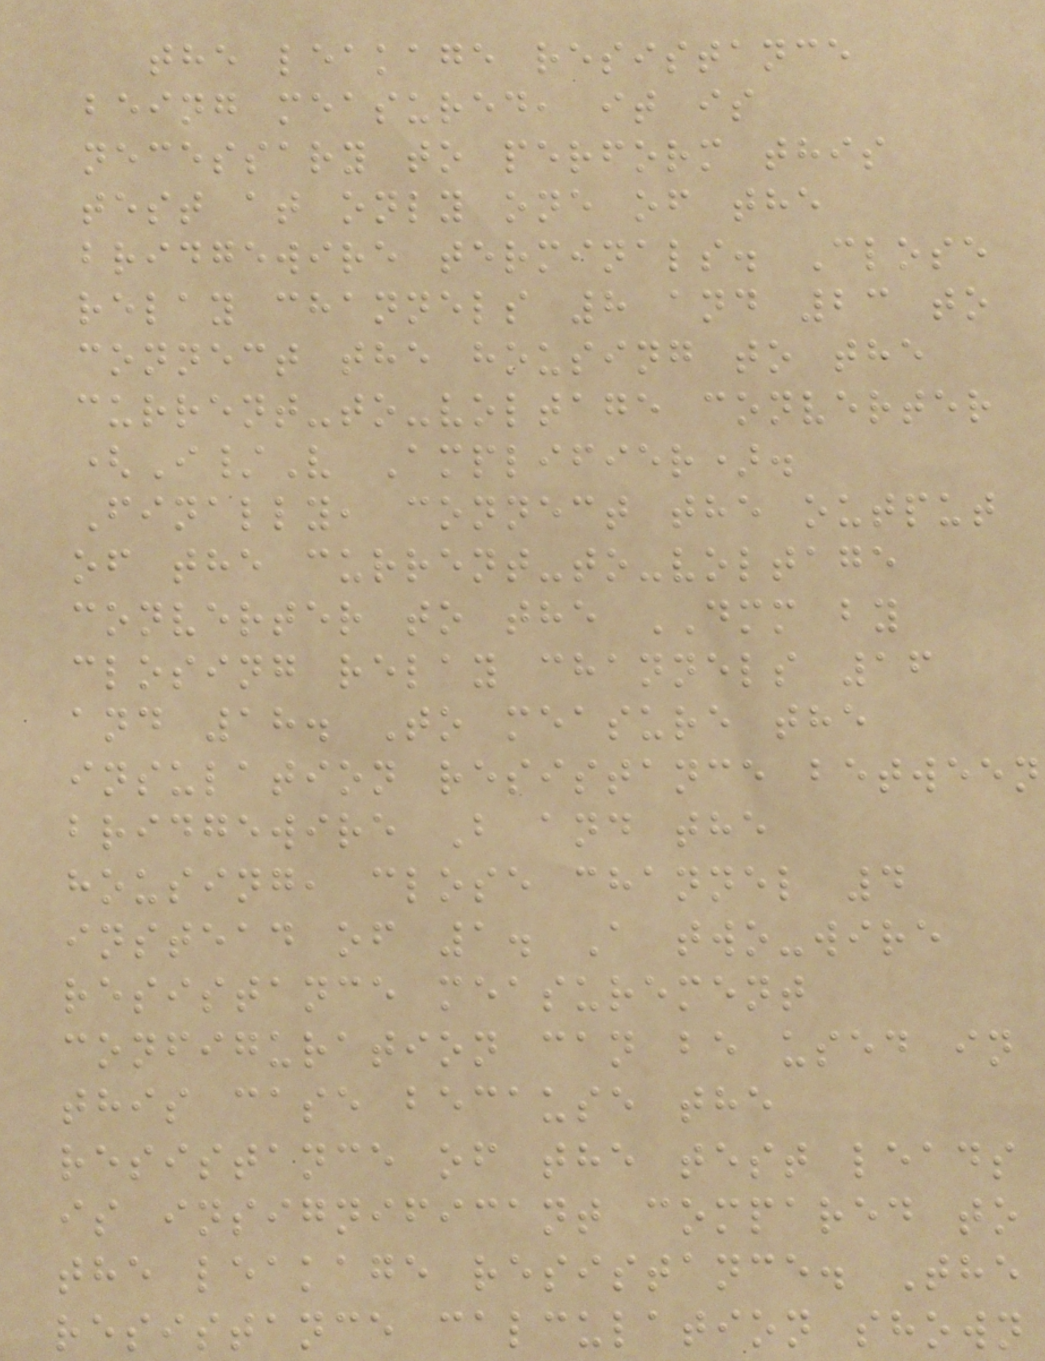the leakage resistance
being measured, it is
necessary to perform this
test at only one of the
bridgewire terminals. Close
relay channels 8 and 23 to
connect the housing to the
current-to-voltage converter
(I/V Amplifier).
Finally, connect the output
of the current-to-voltage
converter to the DMM by
closing relay channels 16
and 18. To measure the
insulation resistance between
bridgewire B and the
housing, close channel 4
instead of 1. A two-wire
resistance measurement
configuration can be used in
this case because the
resistance of the test leads
is insignificant compared to
the leakage resistance. The
resistance calculation shown
